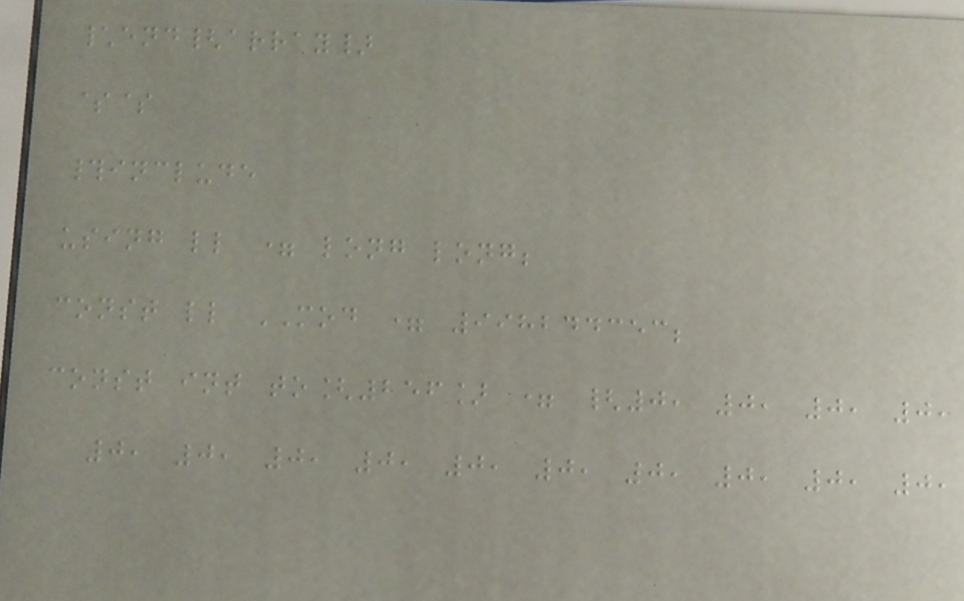\end{array}
$$
#include
using ll = long long;
const ll MOD = 998244353;
const int to[256] = {0, 0, 0, 0,
0, 0, 0, 0, 0, 0, 0, 0, 0, 0,
